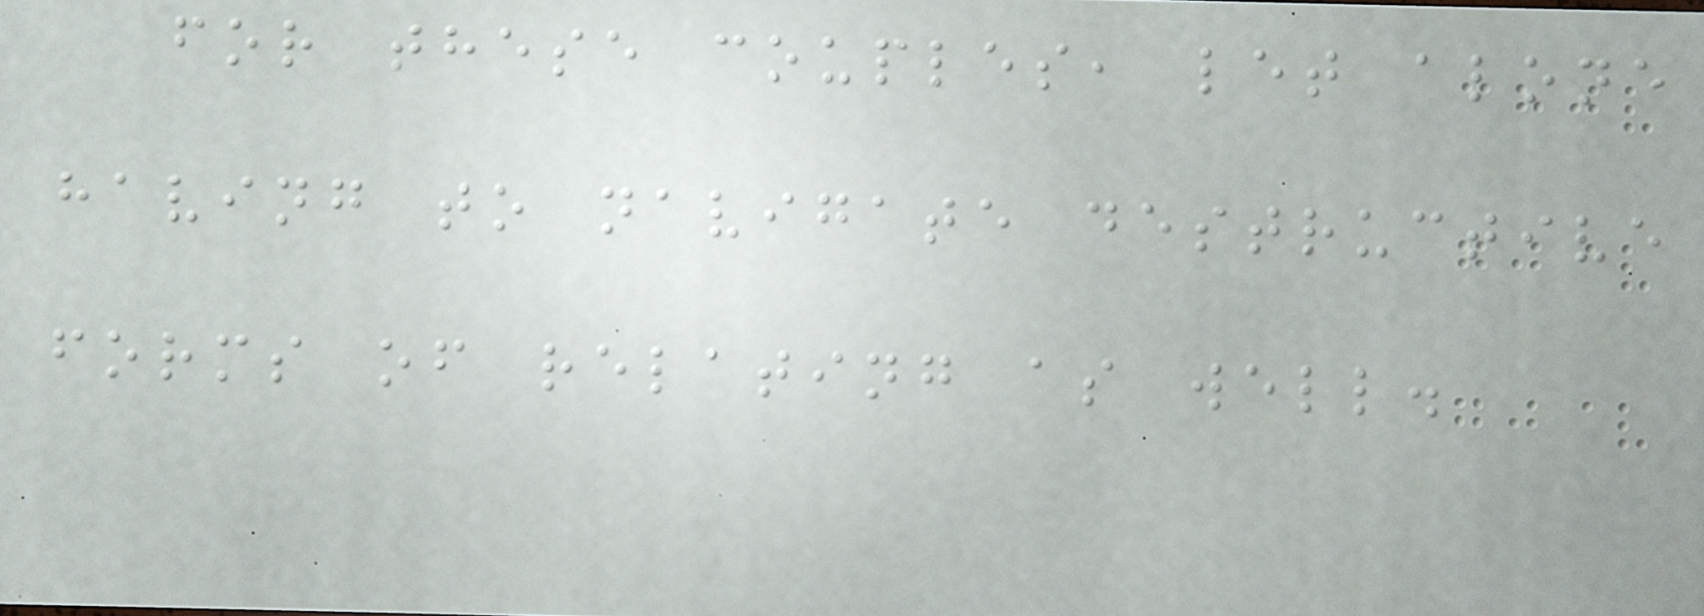for these couples, let alone
having to navigate destructive
forms of relating as well.
